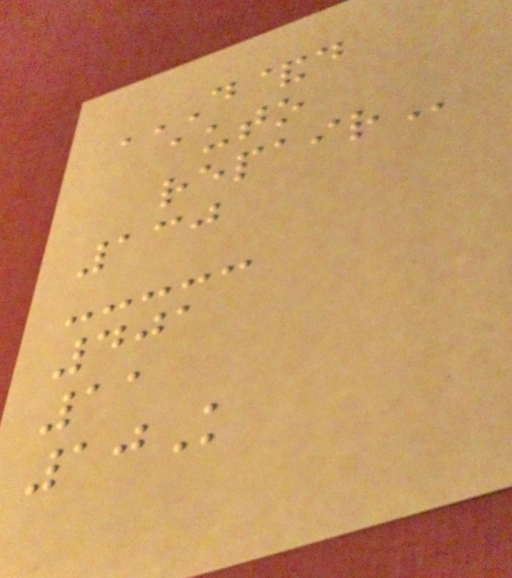D&D
AUTO
REPAIR
130
401
11
10K
